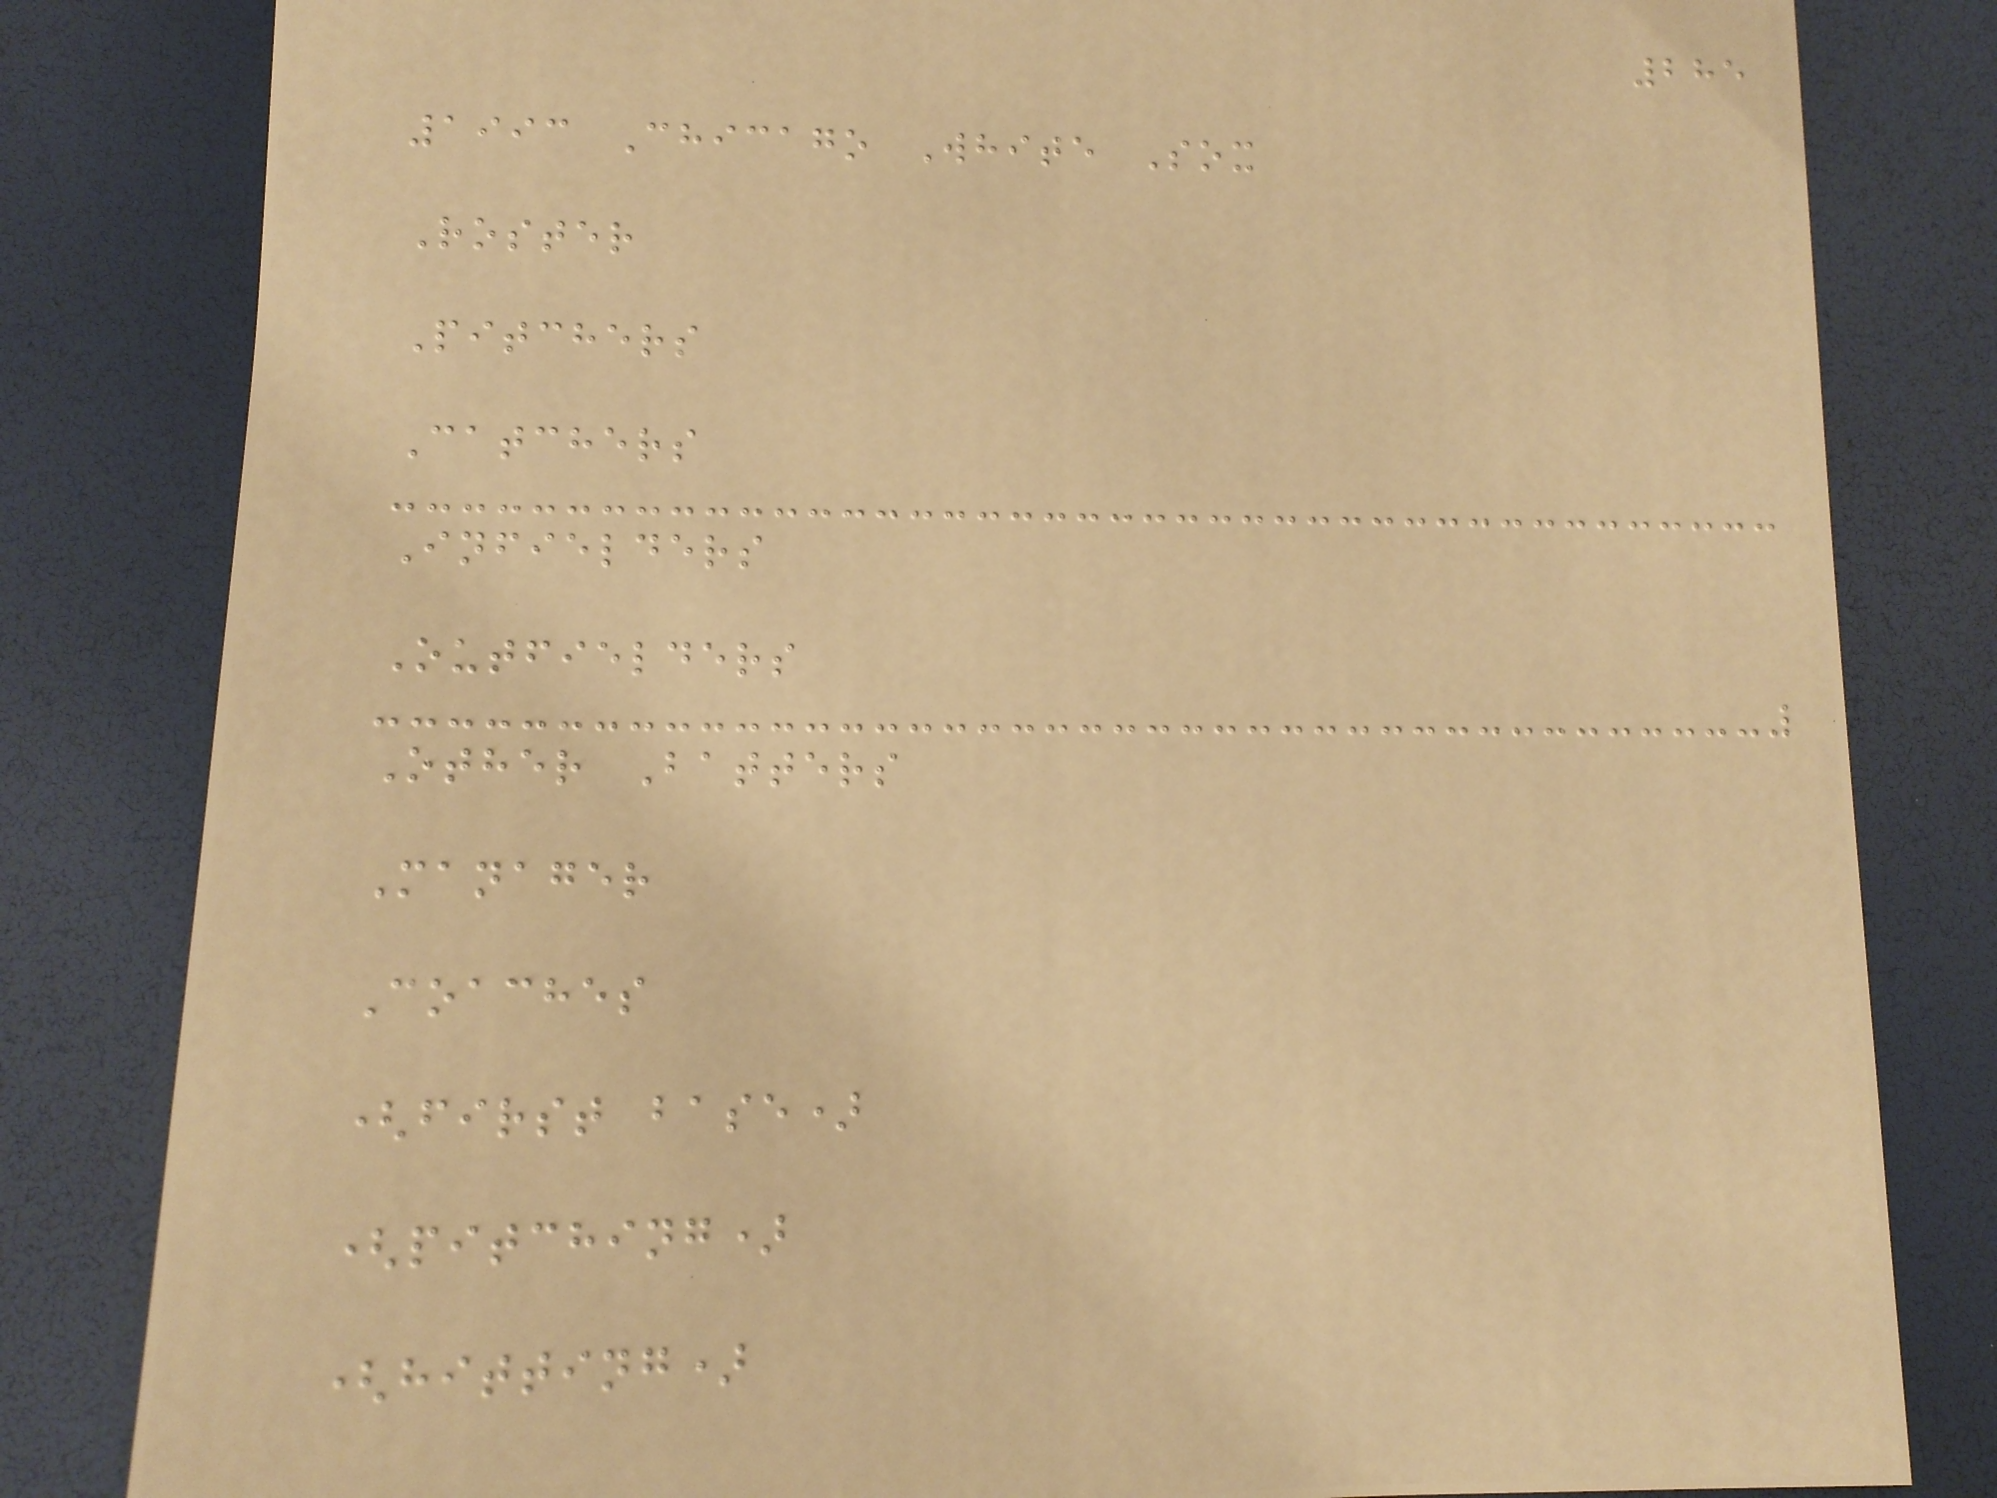285
1993 Chicago White Sox
Roster
Pitchers
Catchers
Infielders
Outfielders
Other Batters
Manager
Coaches
(first base)
(pitching)
(hitting)
